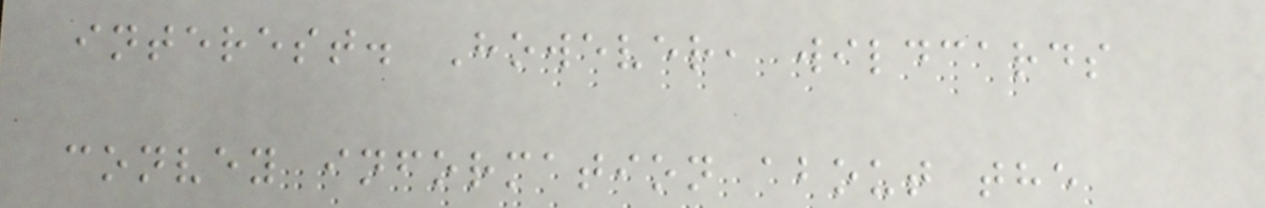interest. However, wildcards
convey information about the
